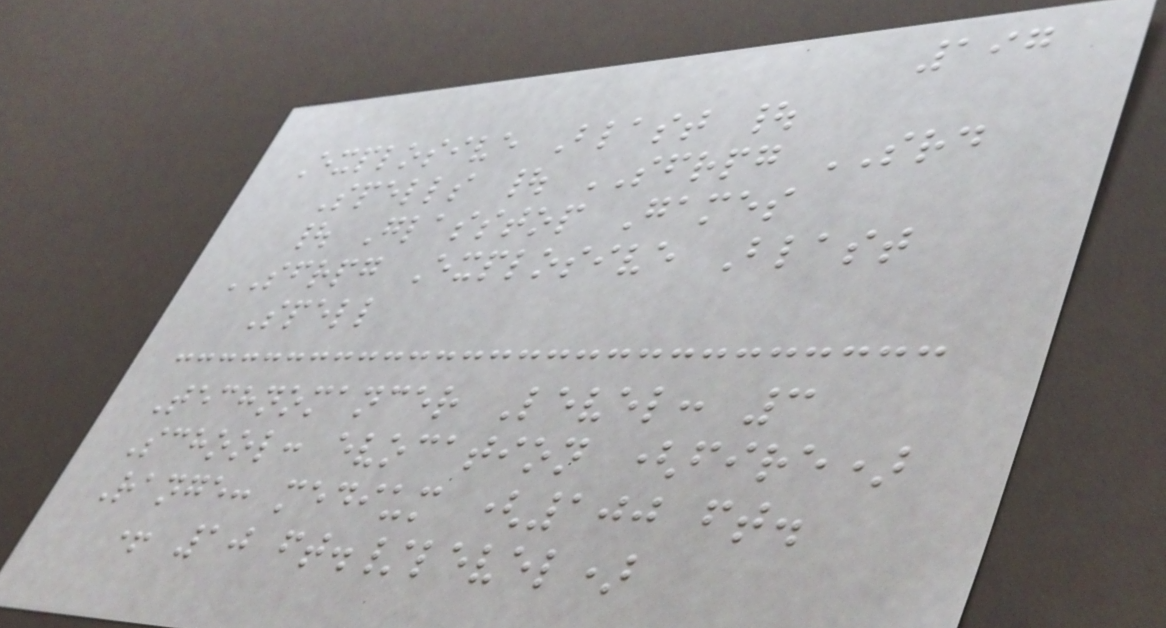197
Explosive Blast |
Spells | SFRPG SRD
| Glasstop Games
SFRPG Explosive Blast
Spell
Technomancer Level: 3
School: evocation (fire)
Range: medium (100 ft.
+ 10 ft./level)
